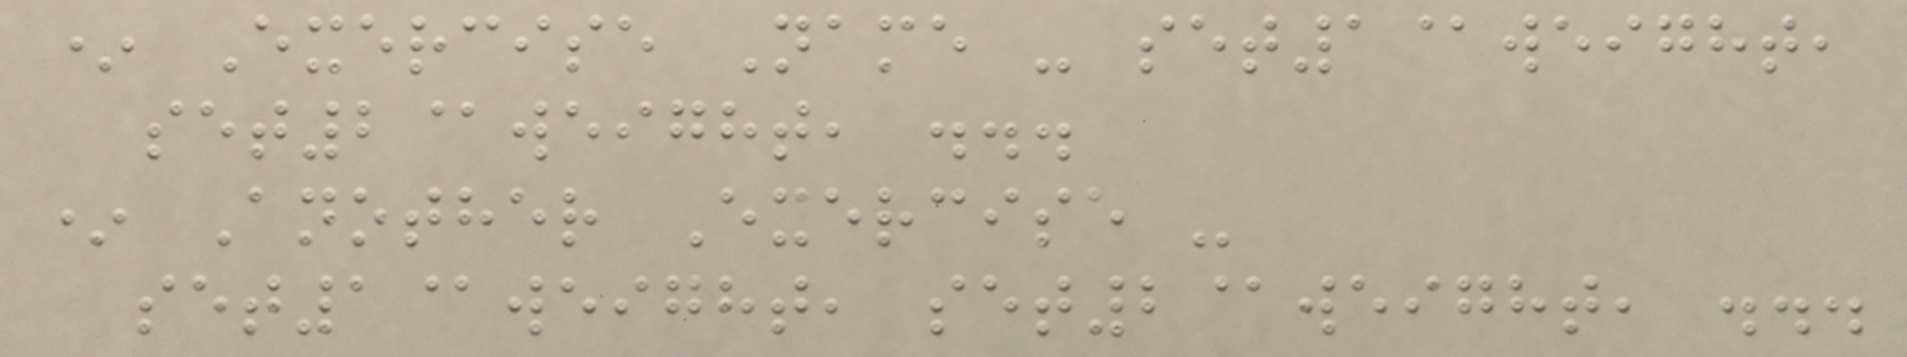* Exercise Name - set1@weight,
set2@weight, ...
* Another Exercise -
set1@weight, set2@weight, ...
